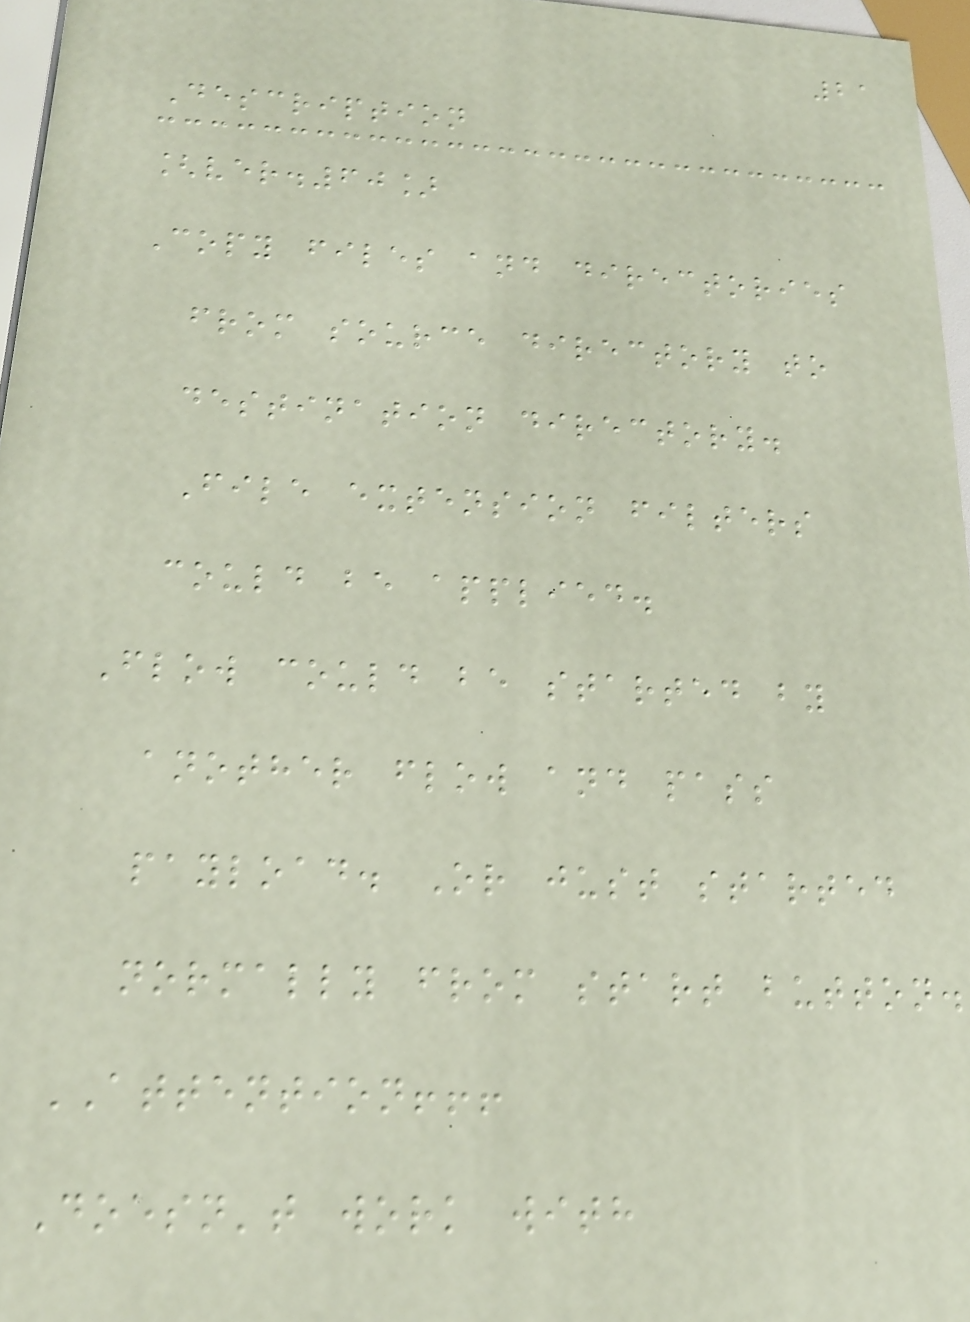21
Description
[ver.60]
Copy files and directories
from source directory to
destination directory.
File extension filters
could be applied.
Flow could be started by
another flow and pass
payload. Or just started
normally from start button.
ATTENTION!!!
Doesn't work with
